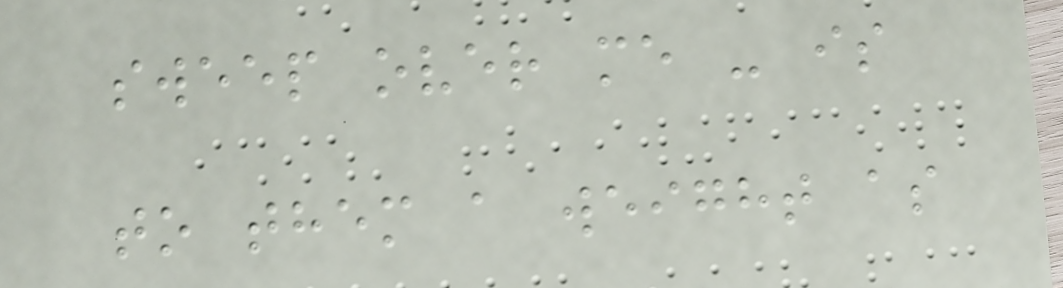sweep over me - is
to them a weight as
